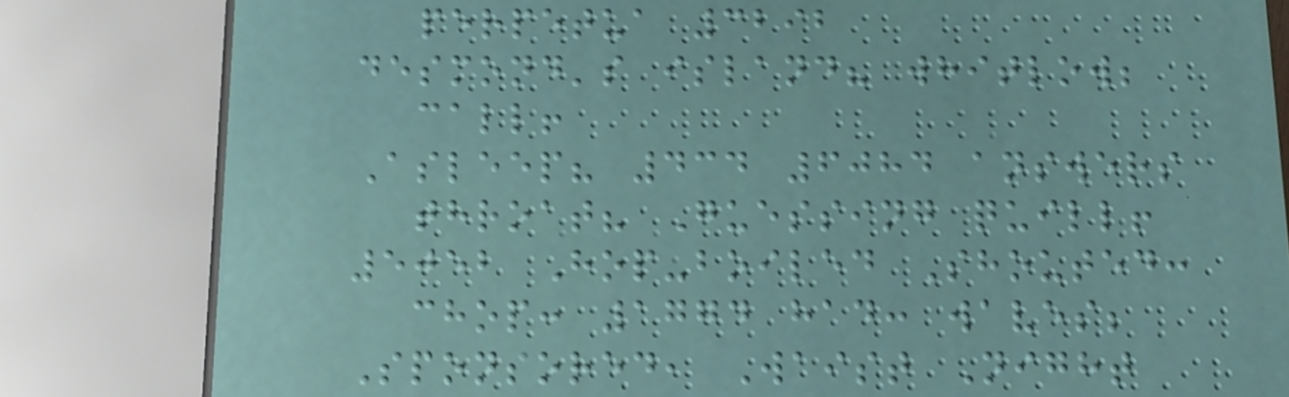perpetua 3292
desmond's island? whitlow;
call!
Asleep? 434 6084 answers
throat? Guessing quill!
5052 Hop-boiled Shouted:
chop: 1774 had: waves;
Sponsored, Waist Night
